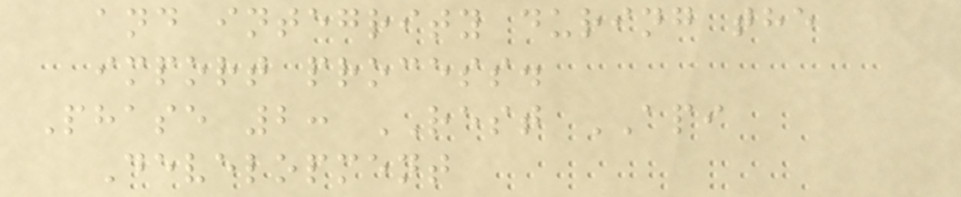and integrity during the
import process.
Phase 2: REST API
Development
